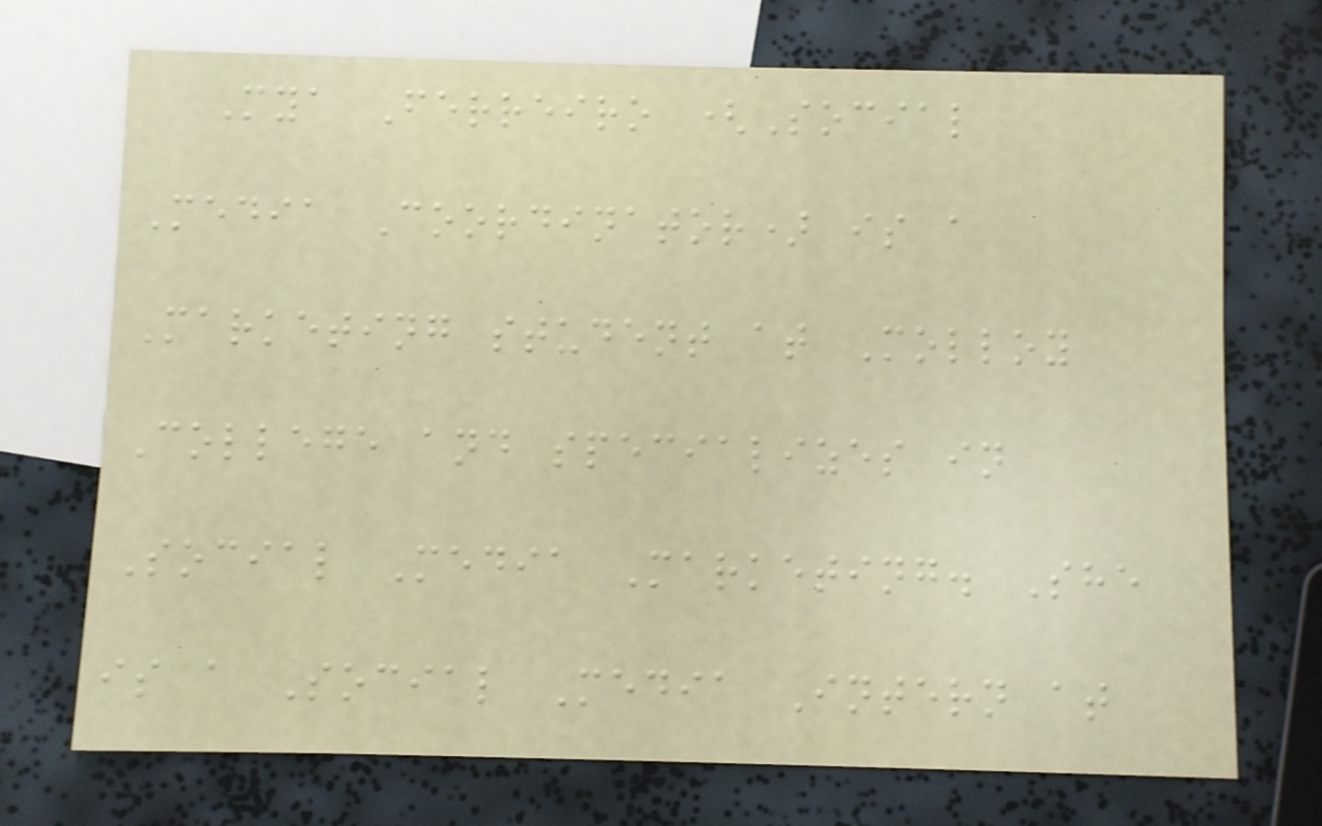Mya Ferreiro (Social
Media Coordinator) is a
Marketing student at Molloy
College and specializes in
Social Media Marketing. She
is a Social Media Intern at
